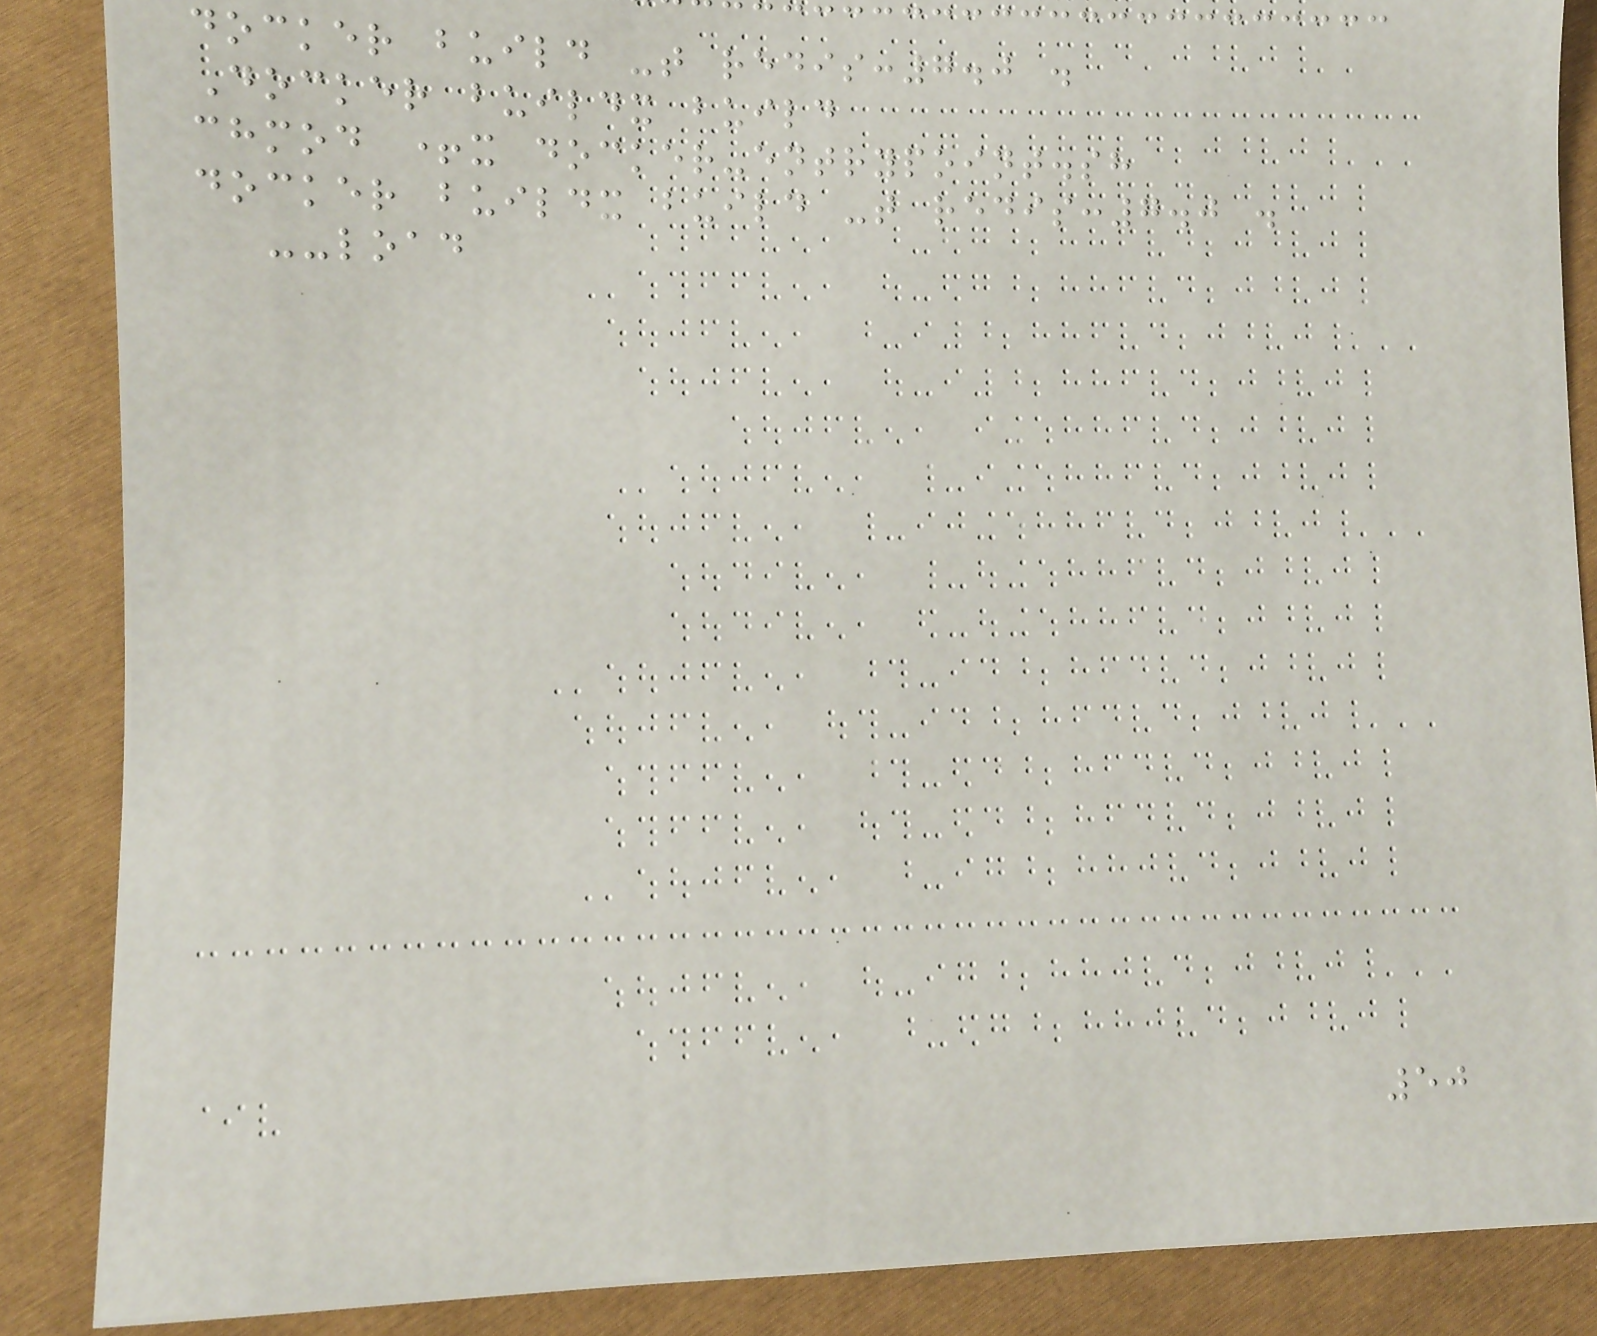docker build -t redis:7.0 .
Docker buildx build
chmod +x docker-entrypoint.sh
docker buildx build -t redis:7.0 .
--load
50
